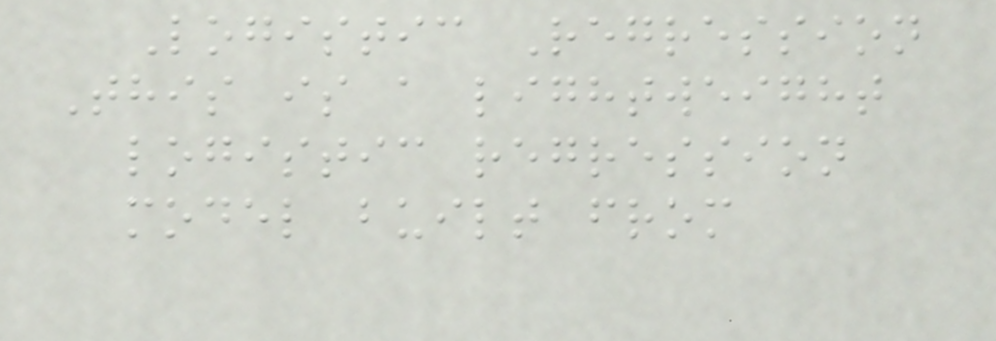Logistic Regression
This is a lightweight
logistic regression
model built from
